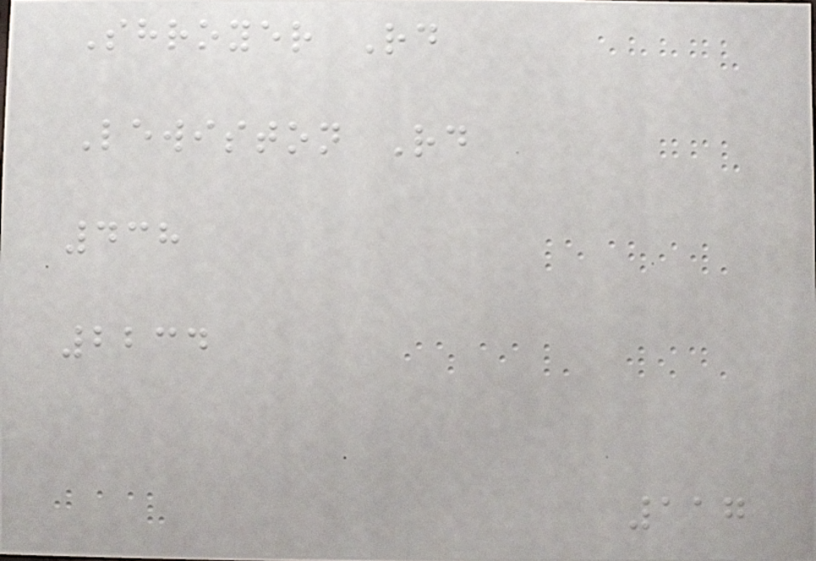Shroyer Rd
Lewiston Rd
438
2234
117
